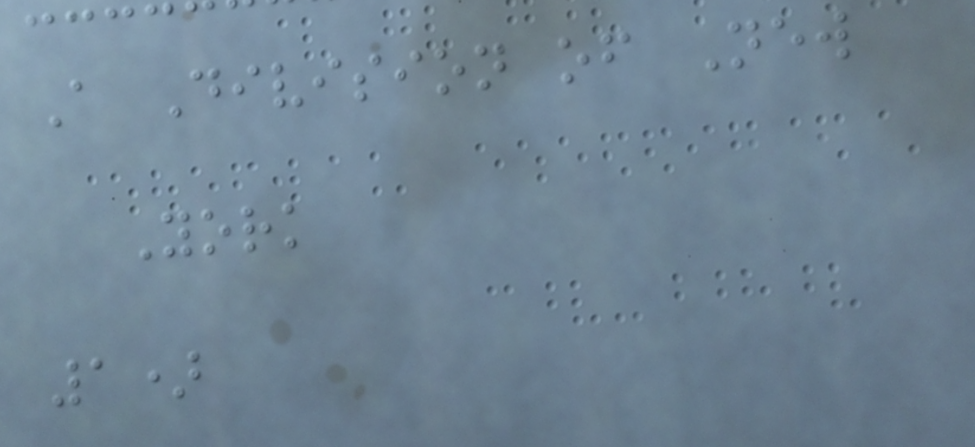A Division of New
York
1)
